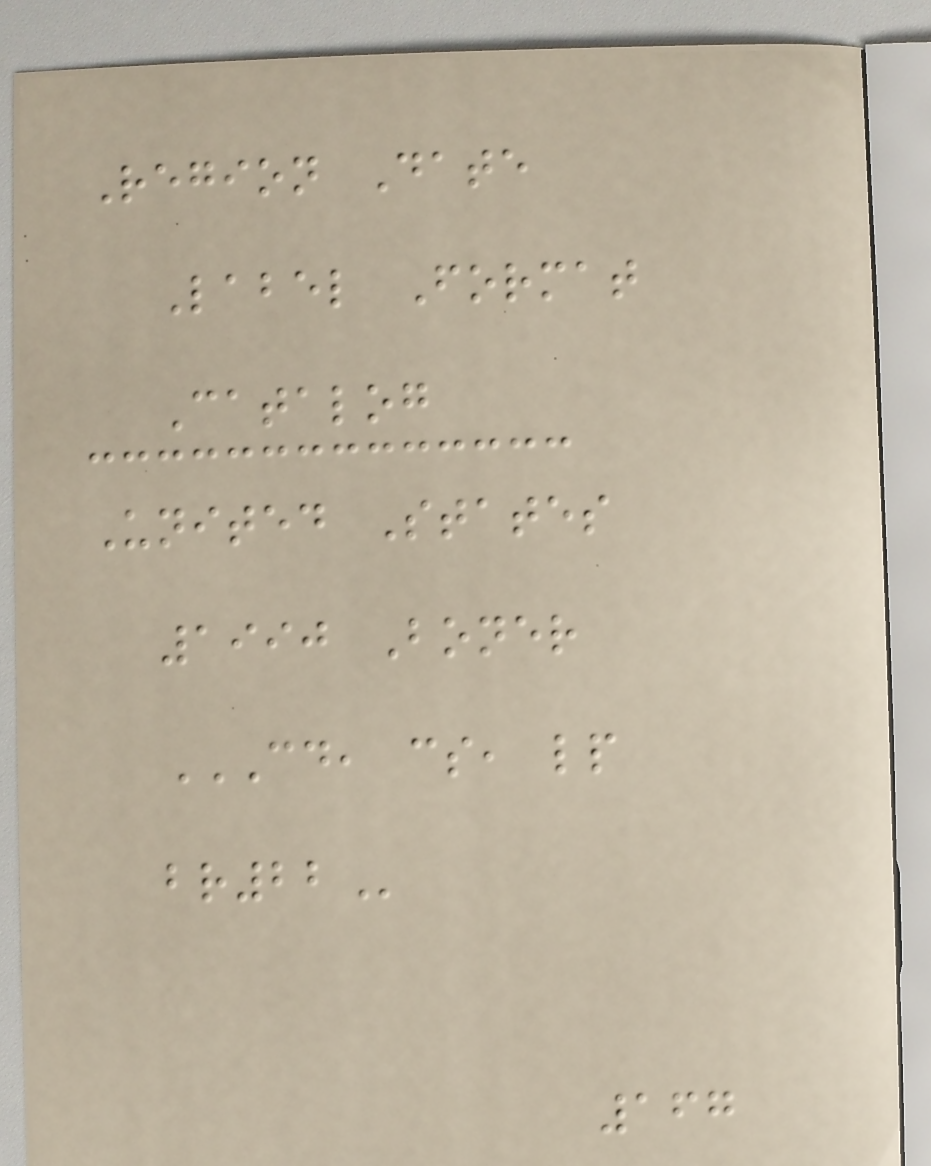Region Date
Label Format
Catalog
United States
1990 Boner
CD, CS, LP
BR22
167
